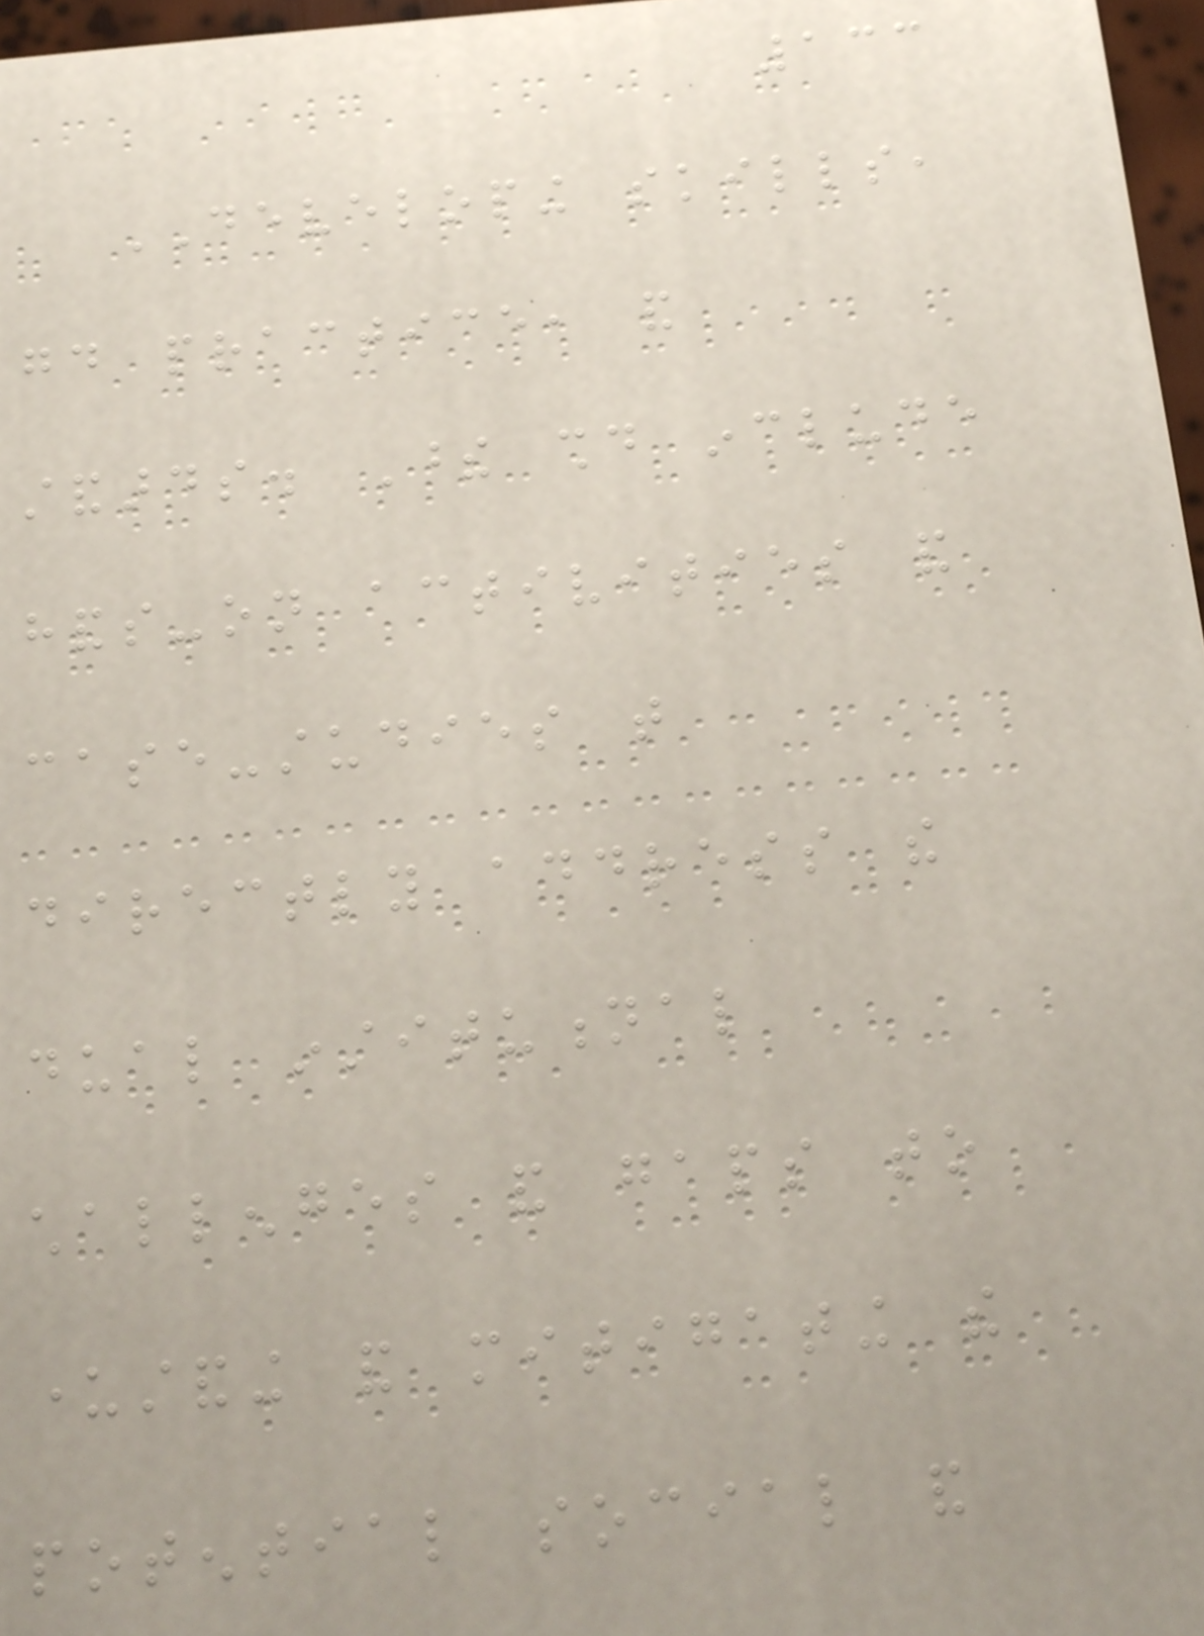133
DEVELOPING skills,
good practice, and
standards. These should include
hands-on activities and
case-studies that
directly address the
dual institutional
challenges and gaps to
understanding and mitigating the
potential social and
